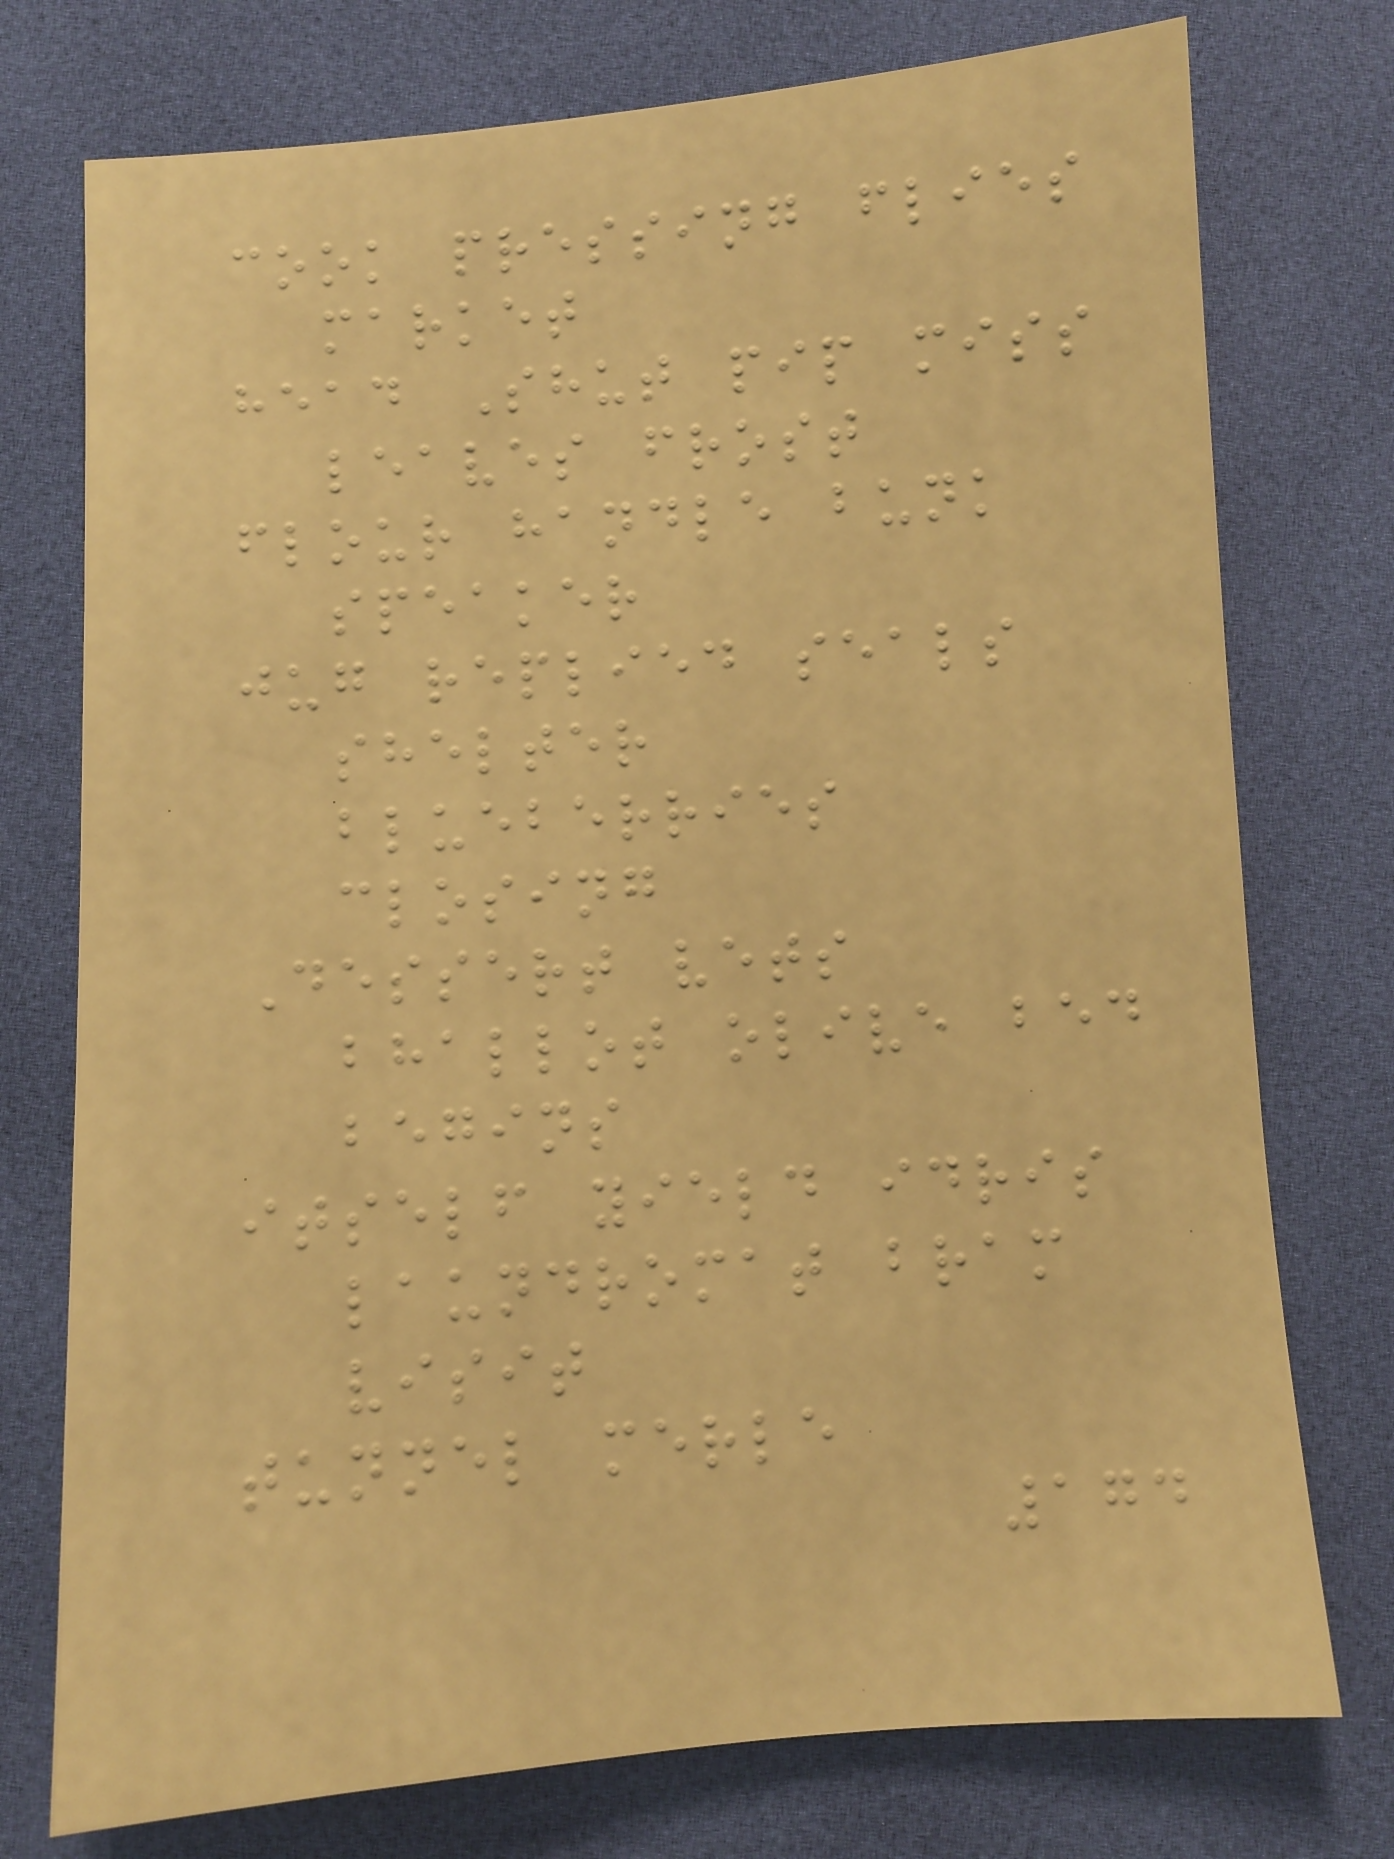cook pressing flies
market
head Shut pip miss
leaves frost
flour handle bunk
speaker
jug replied seals
shelter
blueberries
closing
Dessert vets
bhallot olive bed
begins
itself yield idris
laundromat bram
visit
tunnel merle
174
